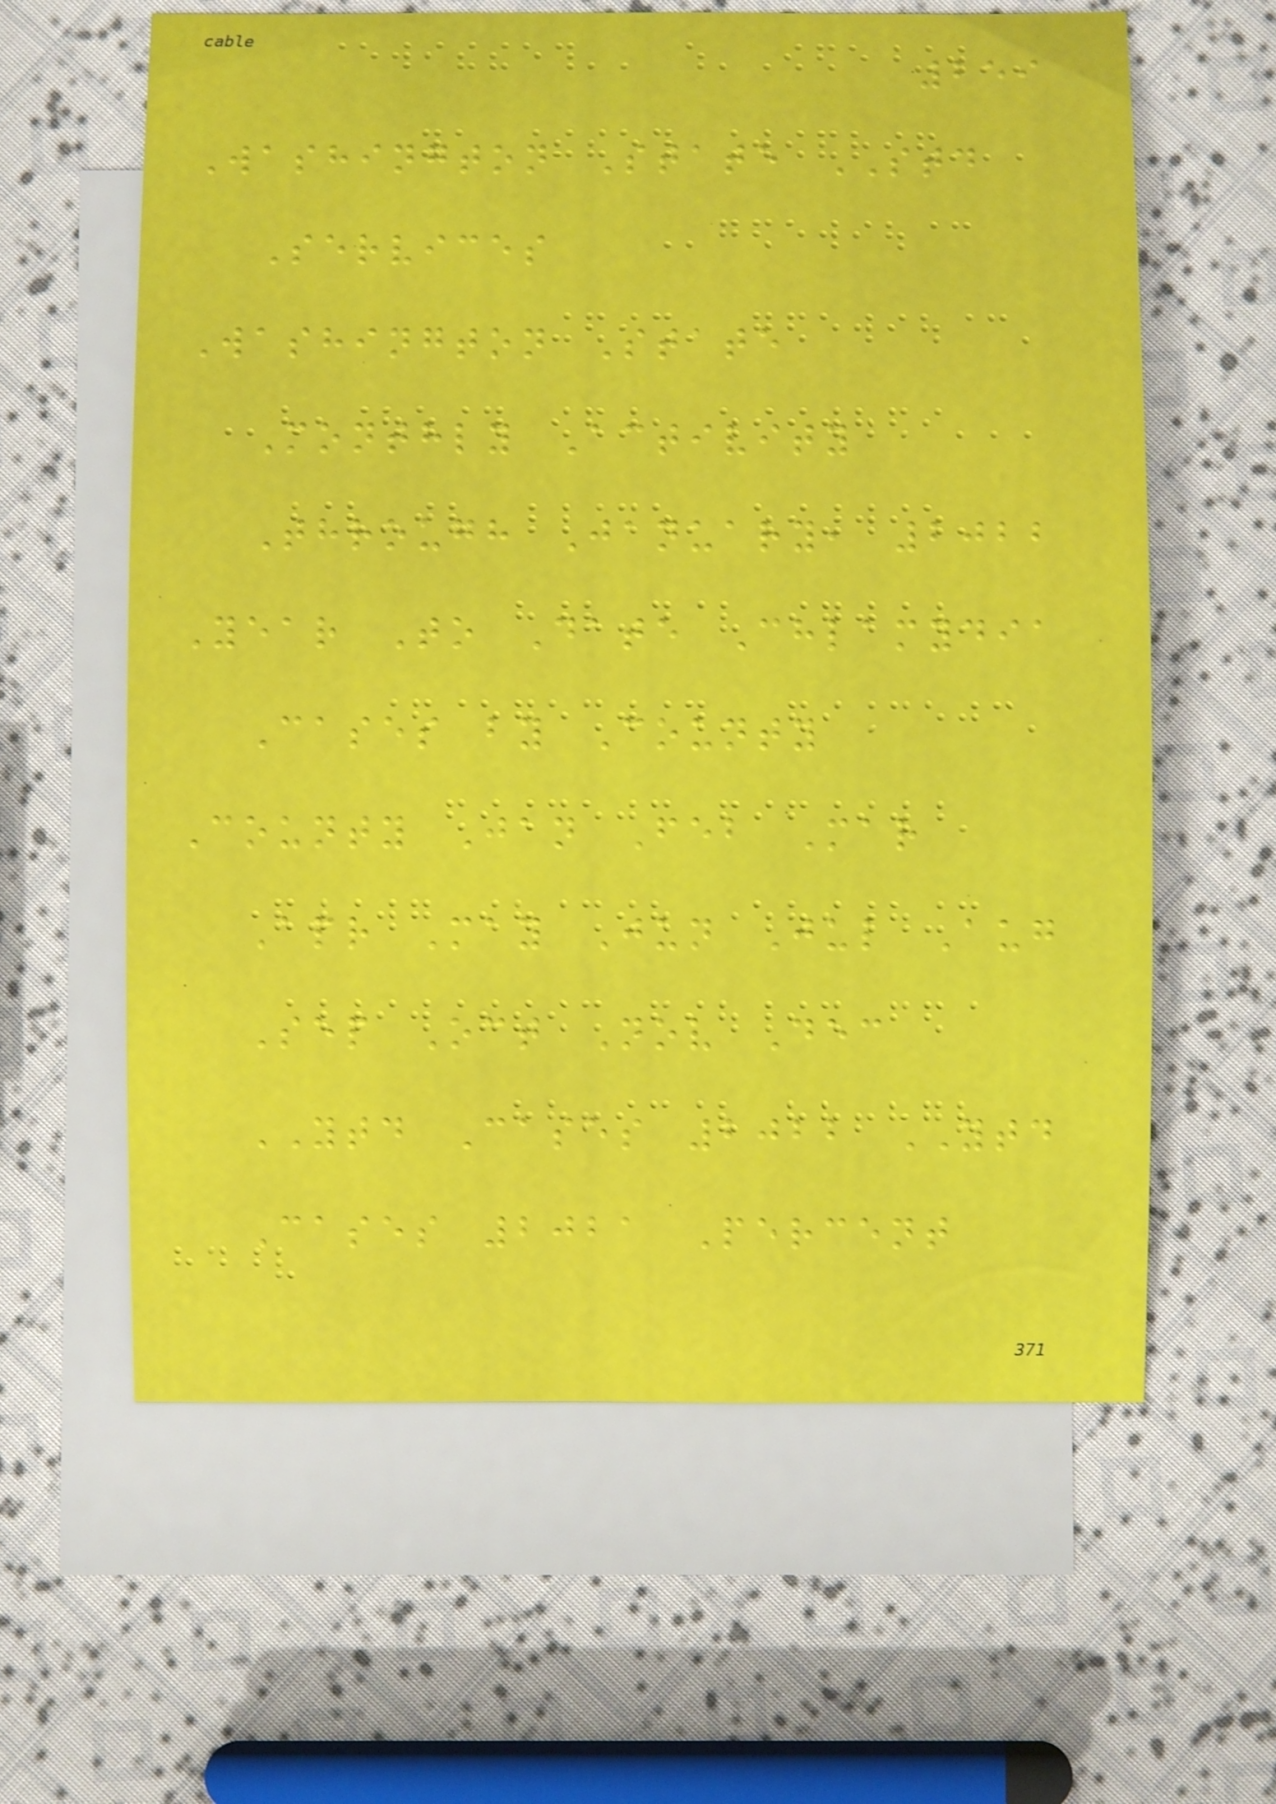259
Washington State STD
Services
Washington State
Monthly Activity
Through January, 2022
Year To Date Chlamydia
Cases by County
County Jan Feb Mar
Apr May Jun Jul Aug
Sep Oct Nov Dec
YTD Cases 2022 YTD
Cases 2021 Percent
